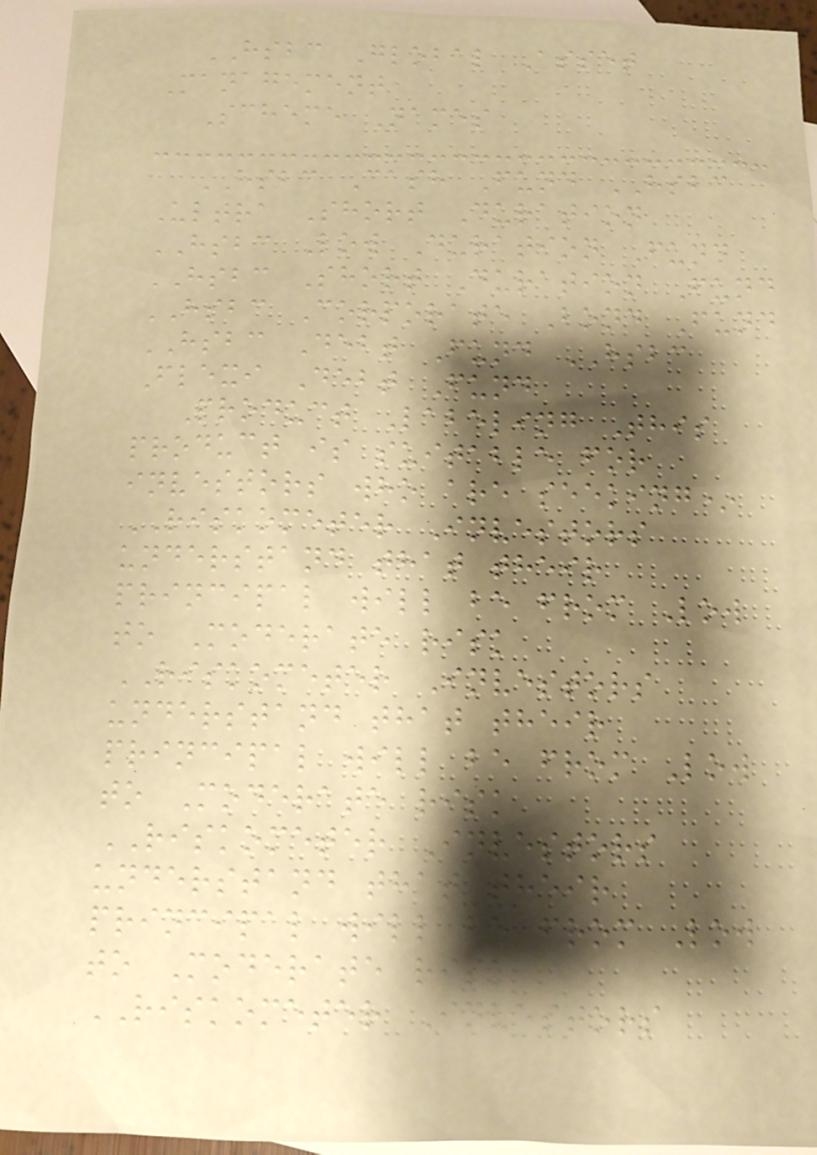HSBC Global Asset
Management
Scheme Names
HSBC Cash Fund HSBC
Ultra Short Duration
HSBC Low Duration Fund
HSBC Short Duration Fund
HSBC Corporate Bond Fund
HSBC Debt Fund HSBC
Flexi Debt Fund
Product Labeling This
product is suitable for
investors who are seeking*
RISKOMETER Investors
understand that their
principal will be from Low
to Moderate risk
RISKOMETER Investors
understand that their
principal will be from Low
to Moderate risk
RISKOMETER Investors
understand that their
principal will be from Low
to Moderate risk
RISKOMETER Investors
